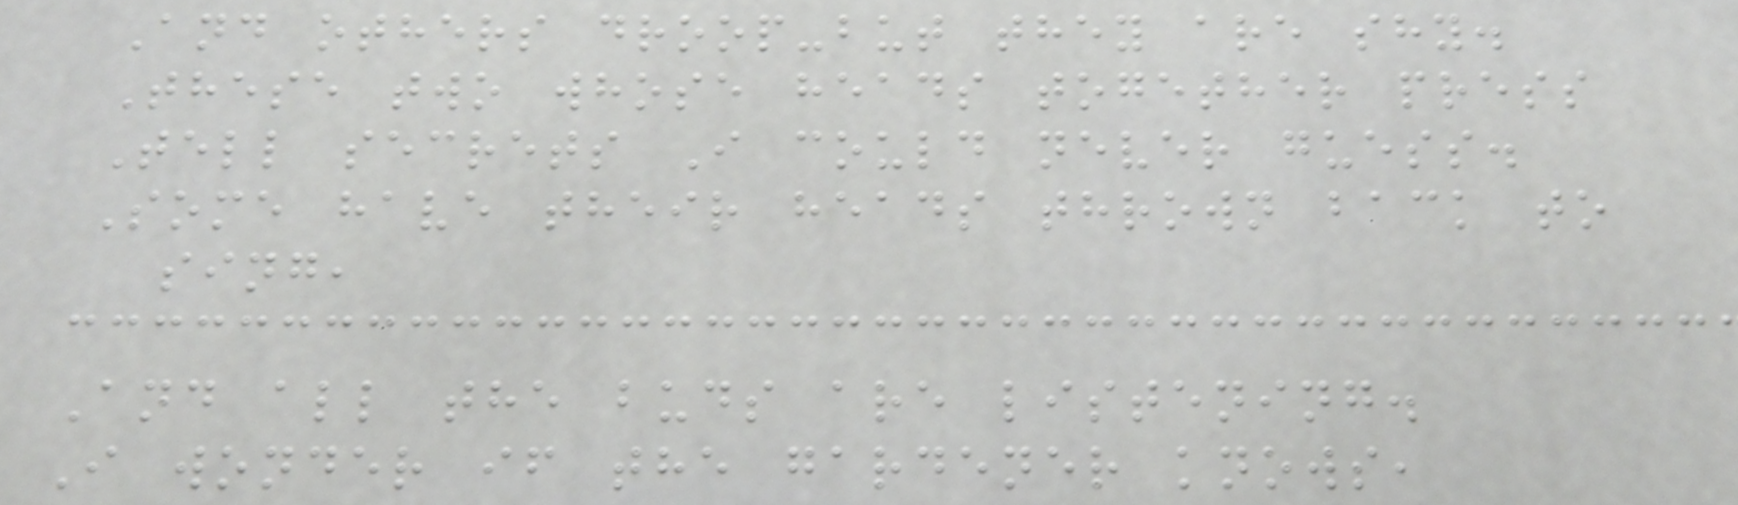And others droop-but they are shy.
These two whose heads together press
Tell secrets I could never guess.
Some have their heads thrown back to
sing,
And all the buds are listening.
I wonder if the gardener knows,
